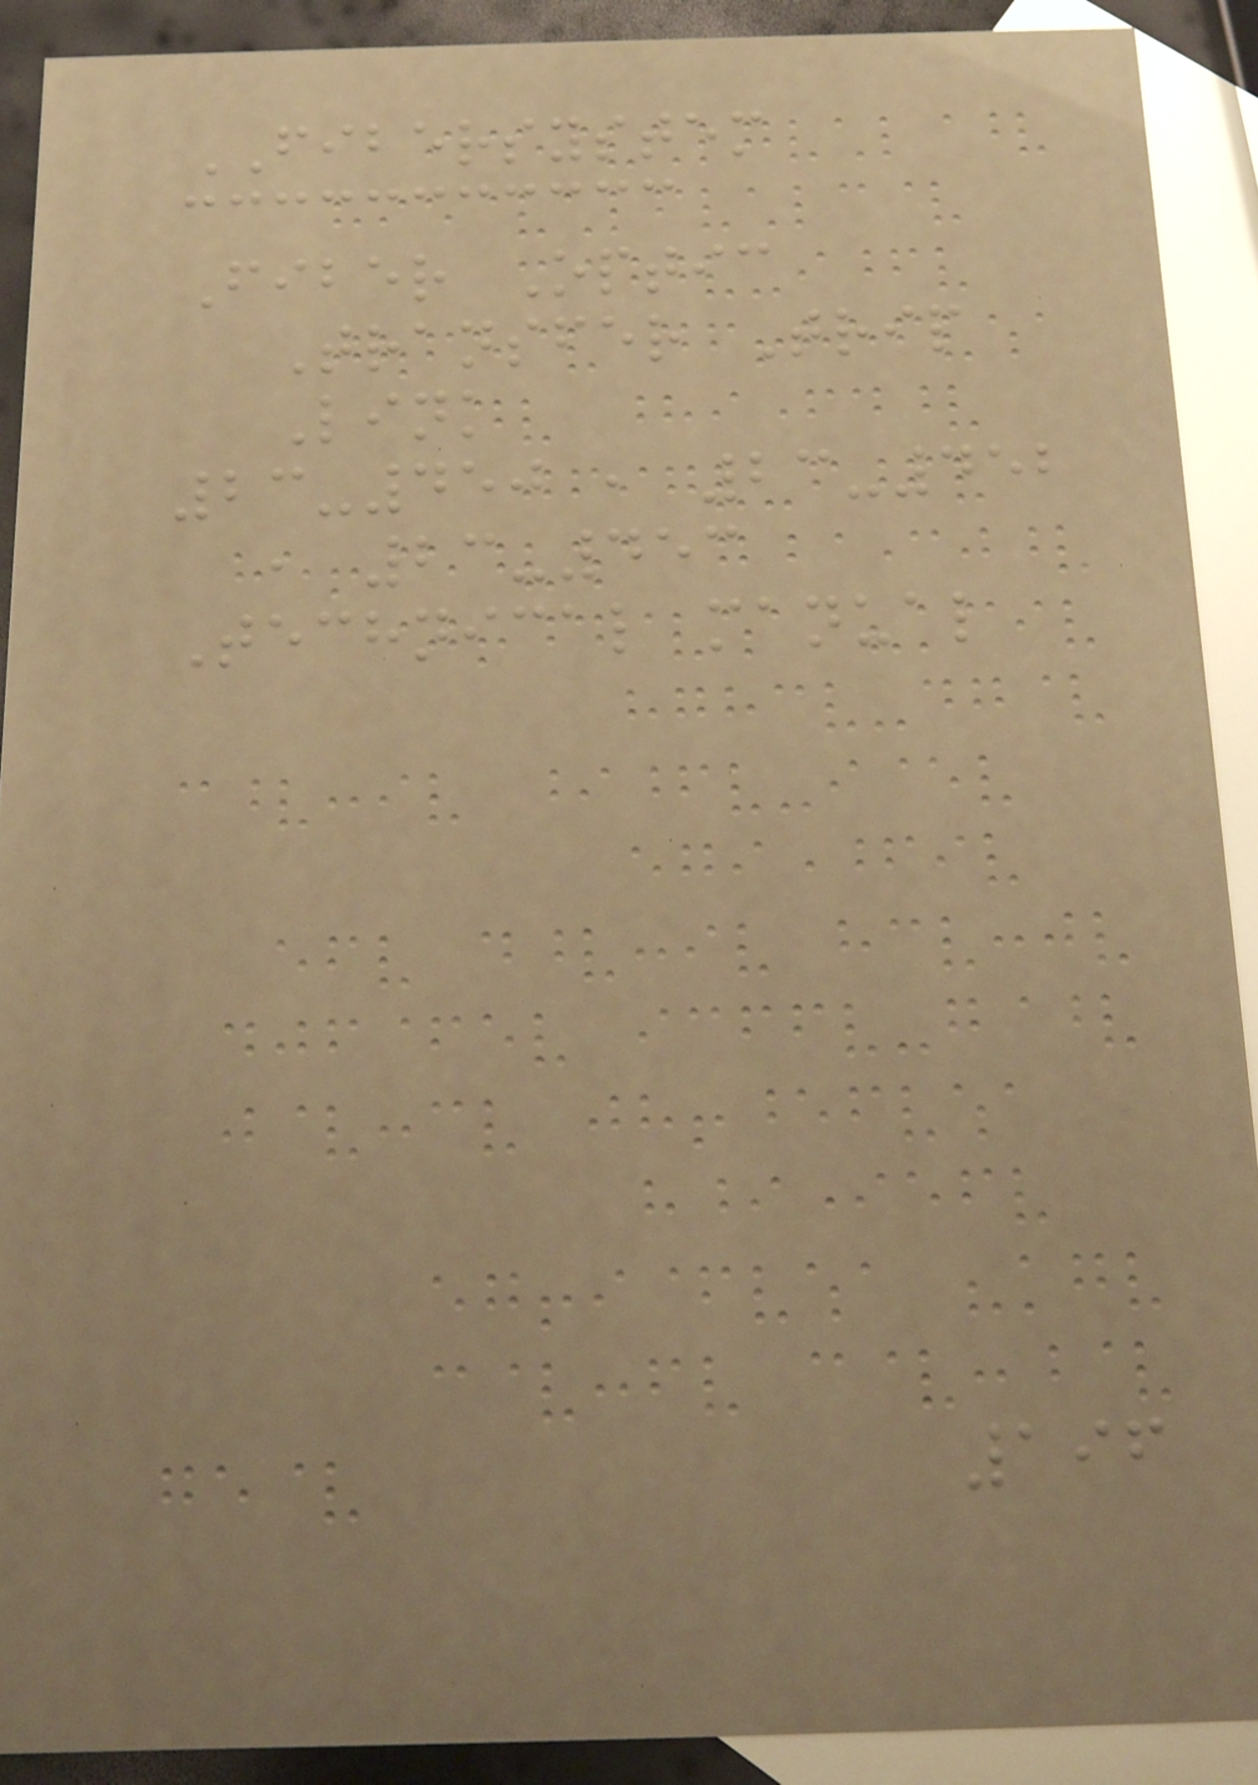FIBERSYSTEM
Fiber Optic
Transfer Trip
Link
23-450 , 23-452
, 23-453
Technical manual
196
